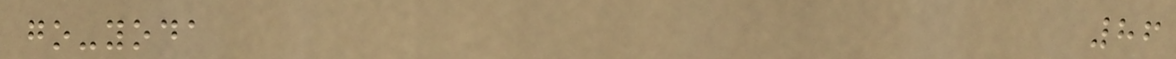86
go-yoda
